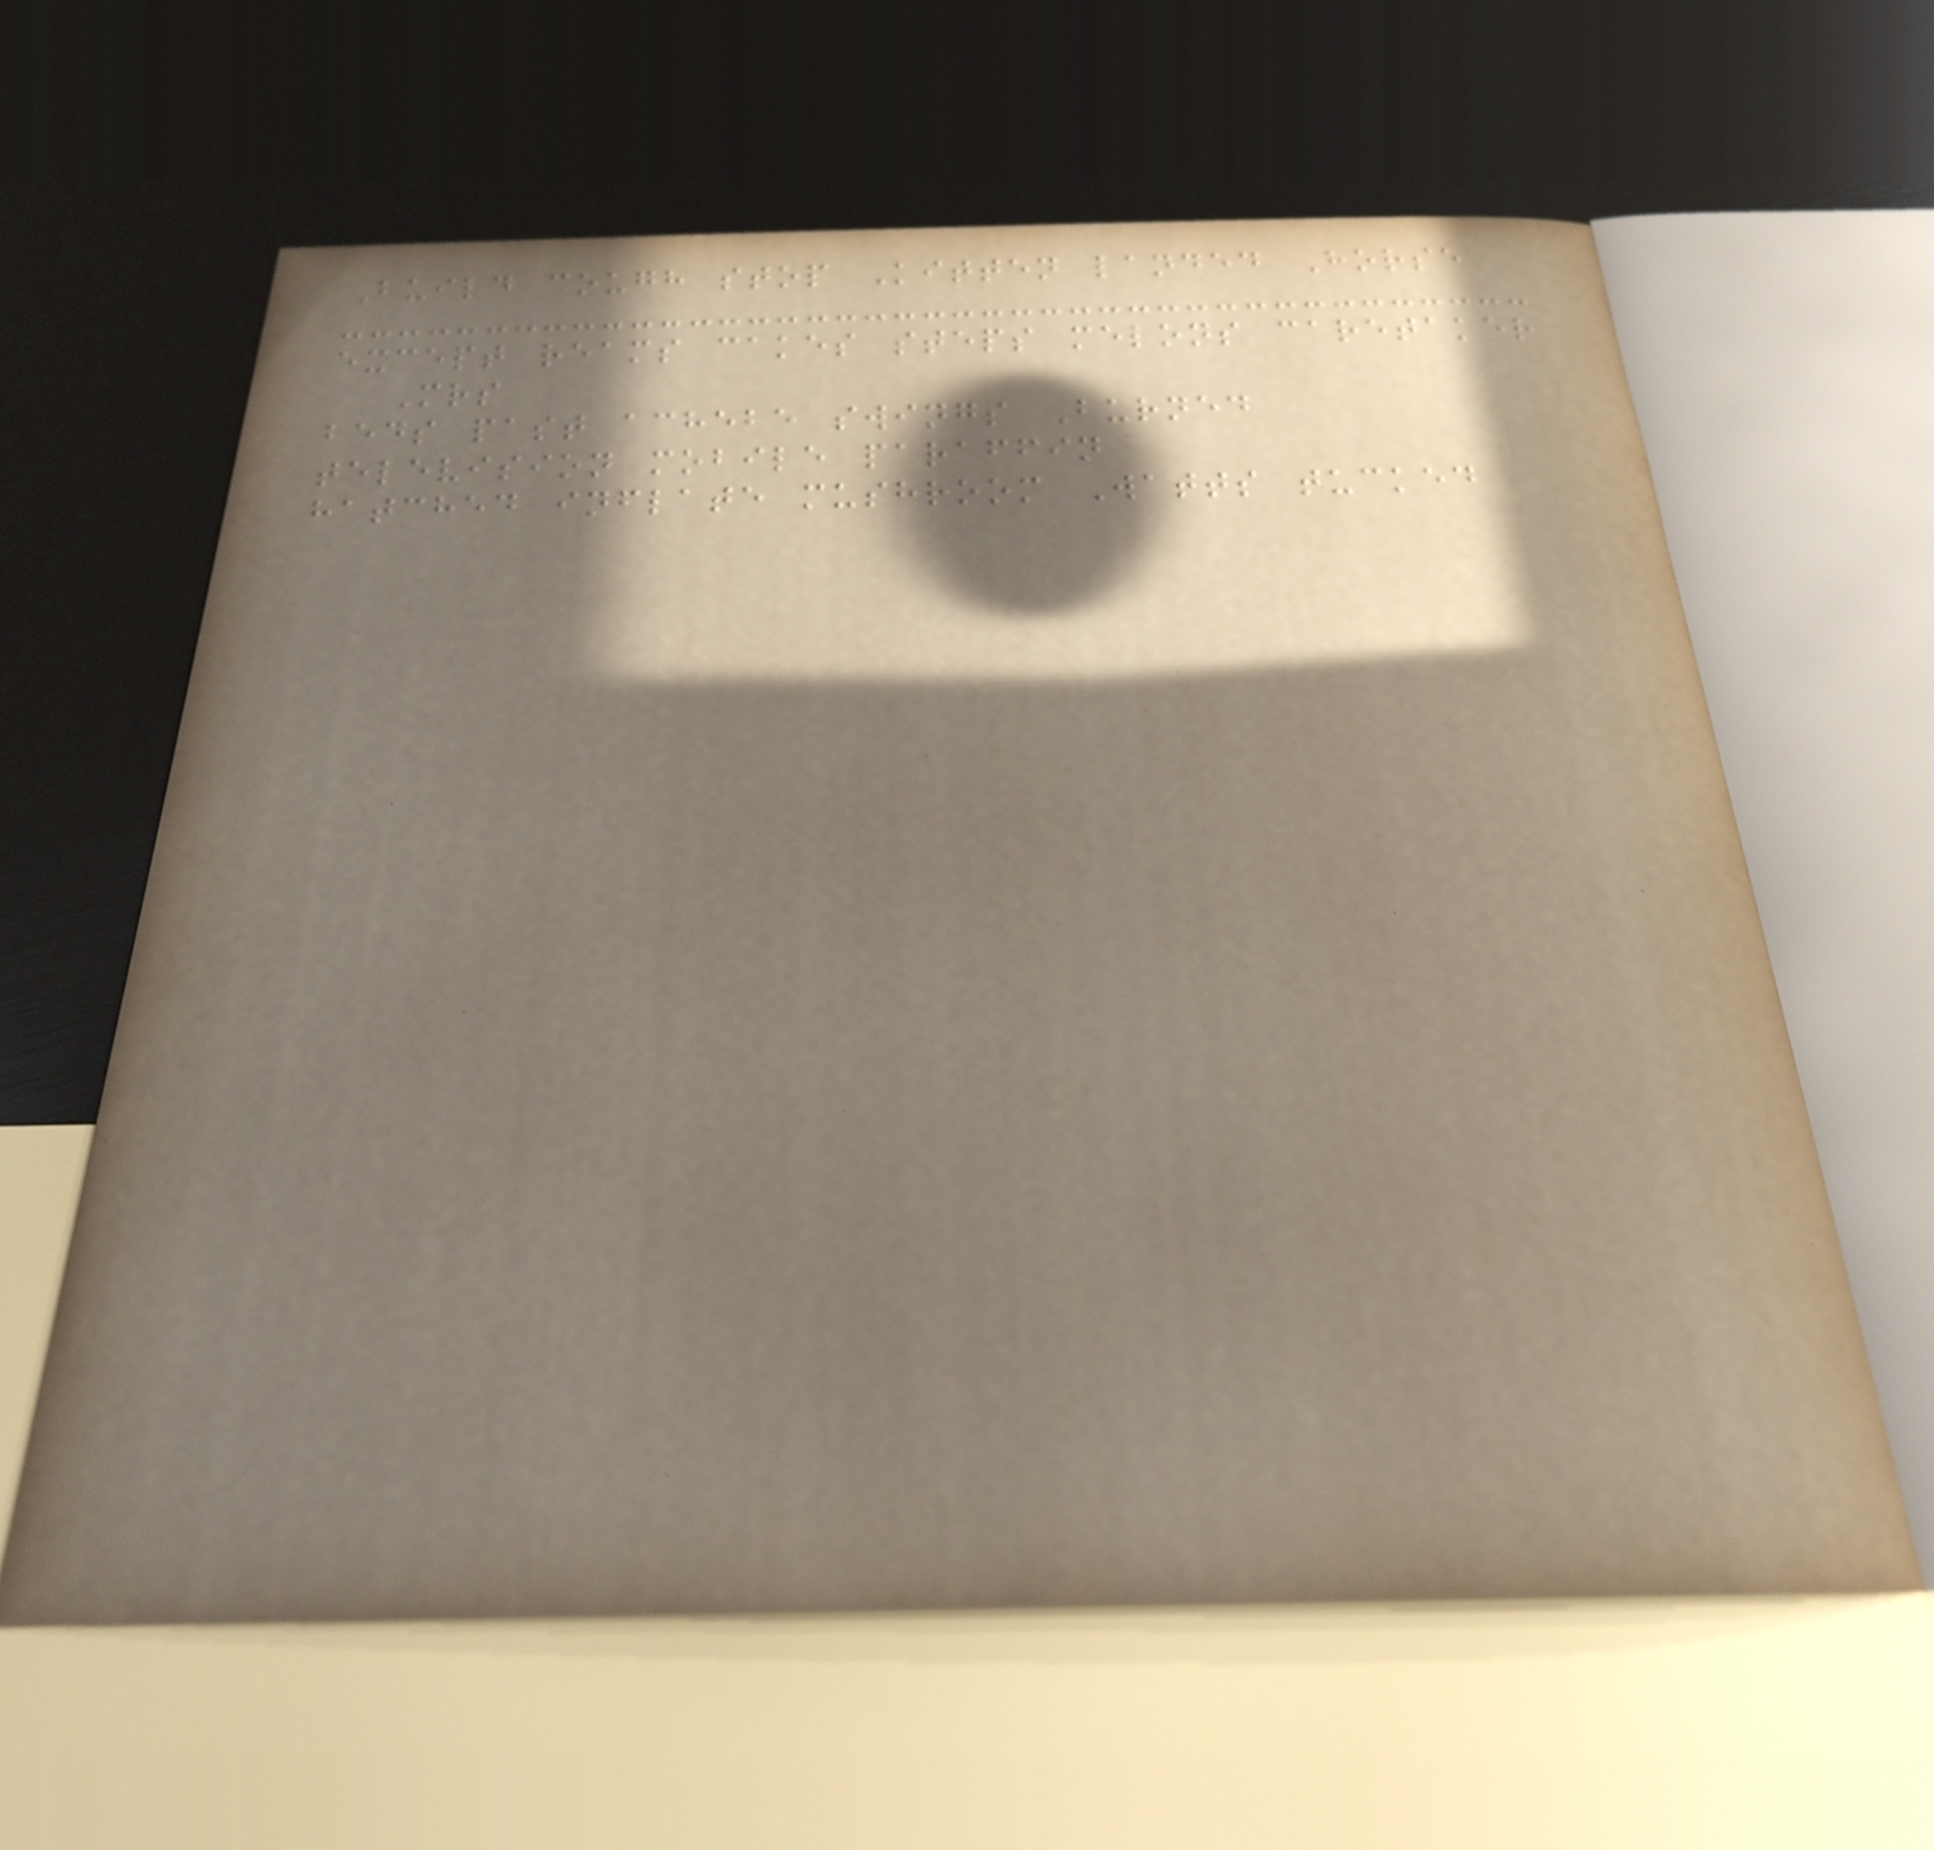Build cough stop Kitten landed Horse
except reams cakes steps melons caretaker
Mrs
beds past achebe swings Burned
television mobile paraffin
hatched inflate mushroom Watts tucked
